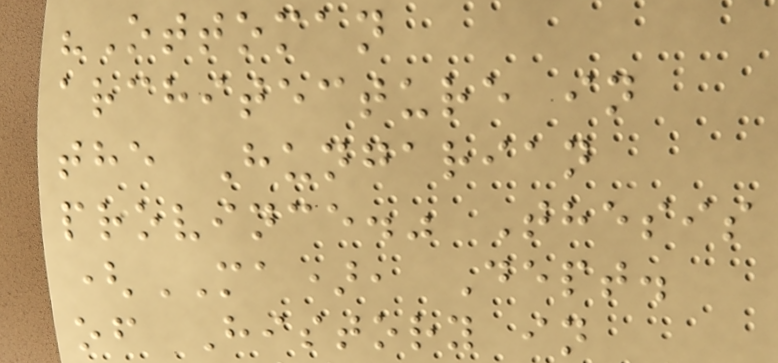"Ottoman
architecture in
the Hungarian
province." Thesis
(MA), Dept.
of History in
